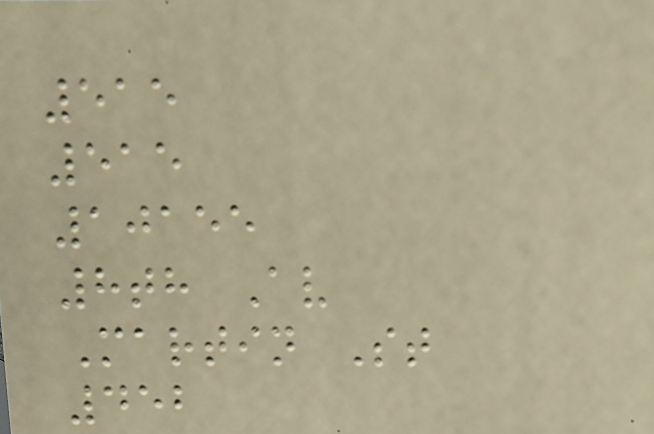515
515
10155
8th Av
Martin St
452
